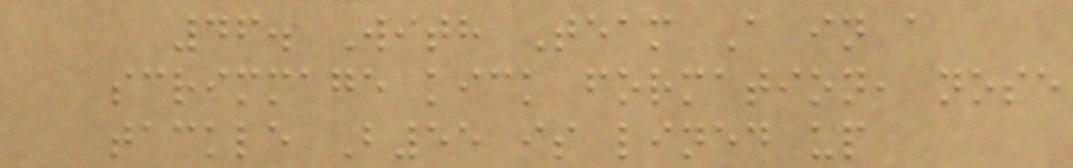46. With Team A in a
scrimmage kick formation, nose
tackle B55 is lined up
